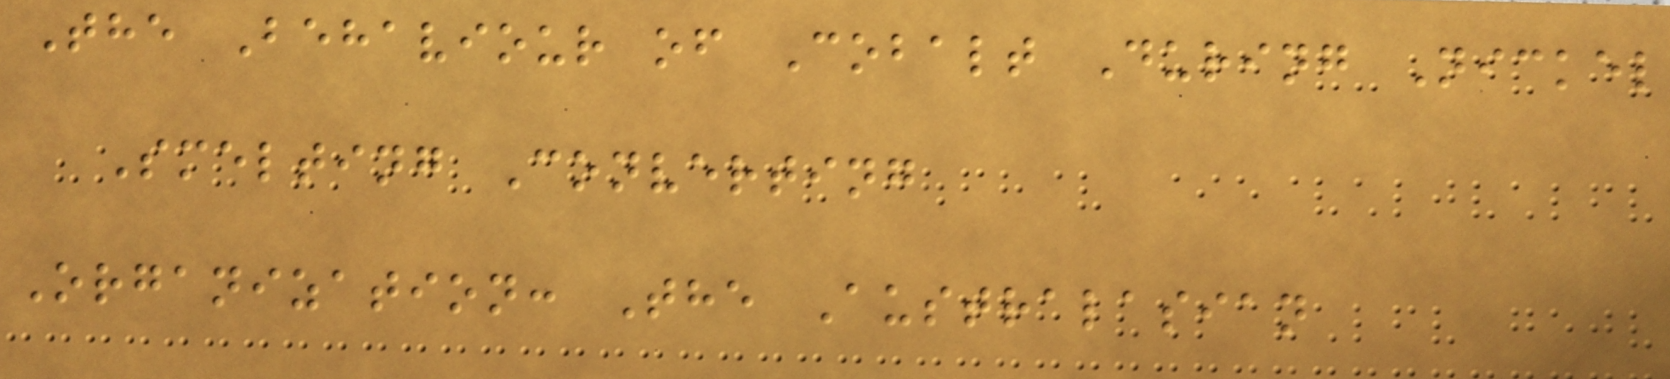The Behaviour of Cobalt During Nickel
Smelting Converting
Organization: The Australasian
